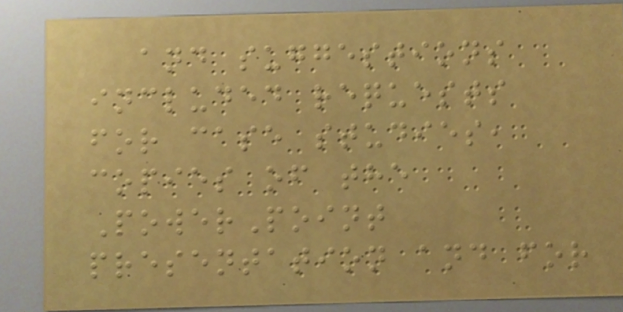and suggestions
included requests
for case studies,
copies of the
PowerPoint
presentation and for
